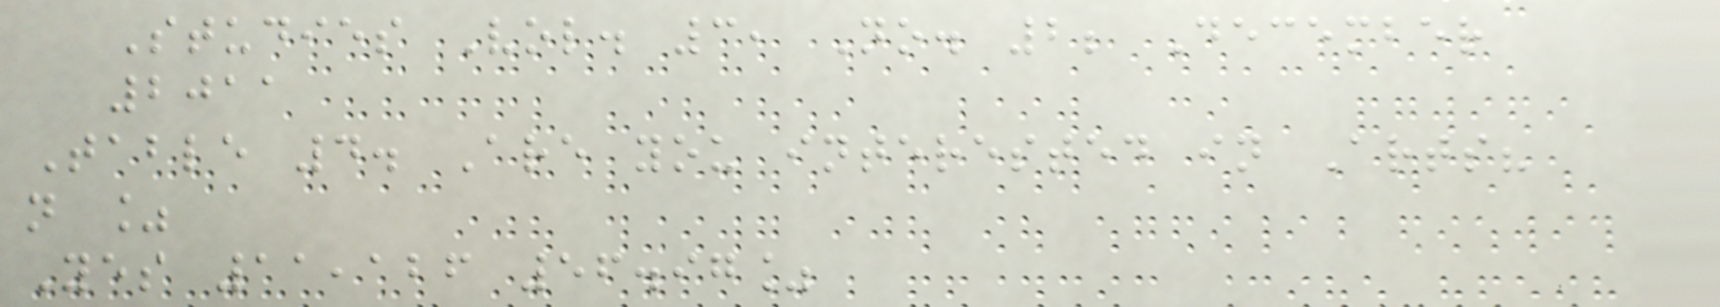Studies Vol. 3, No. 2; December
2011
Table 4. Are you interested in Arts?
n %
Yes 11,126 56.97%
